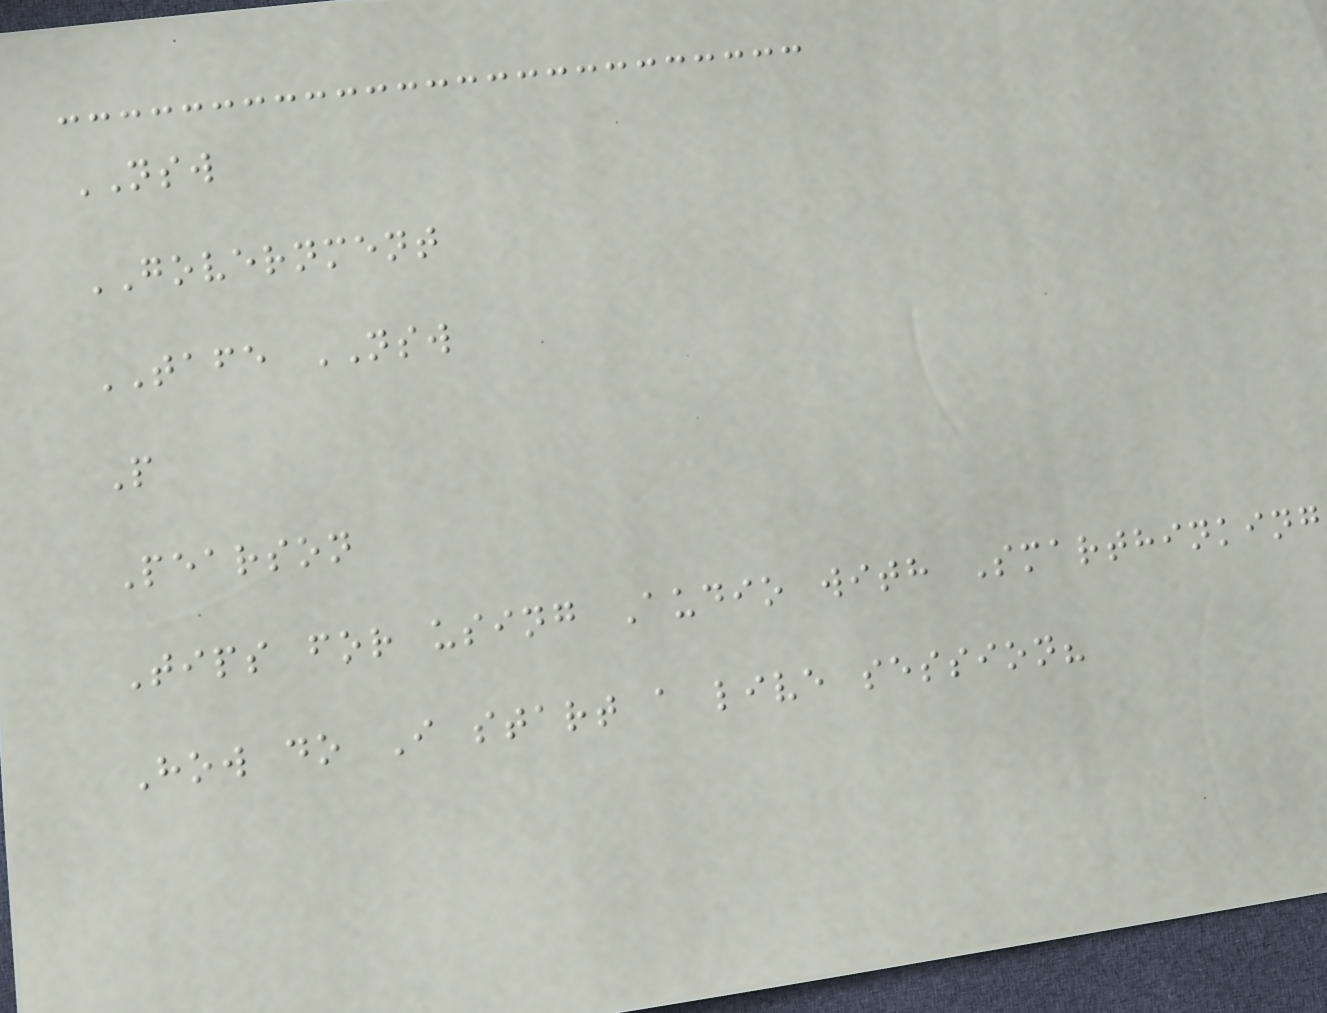NSW
GOVERNMENT
TAFE NSW
P
Pearson
Tips for using Audio with Smarthinking
How do I start a live session?
